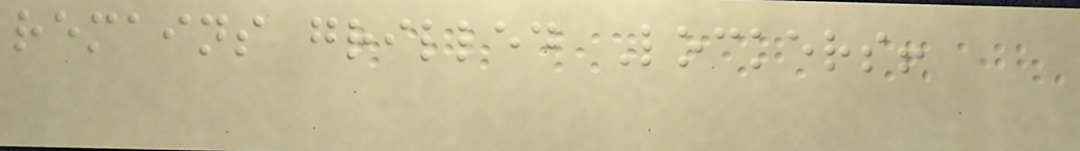remains grilled Lockers!
